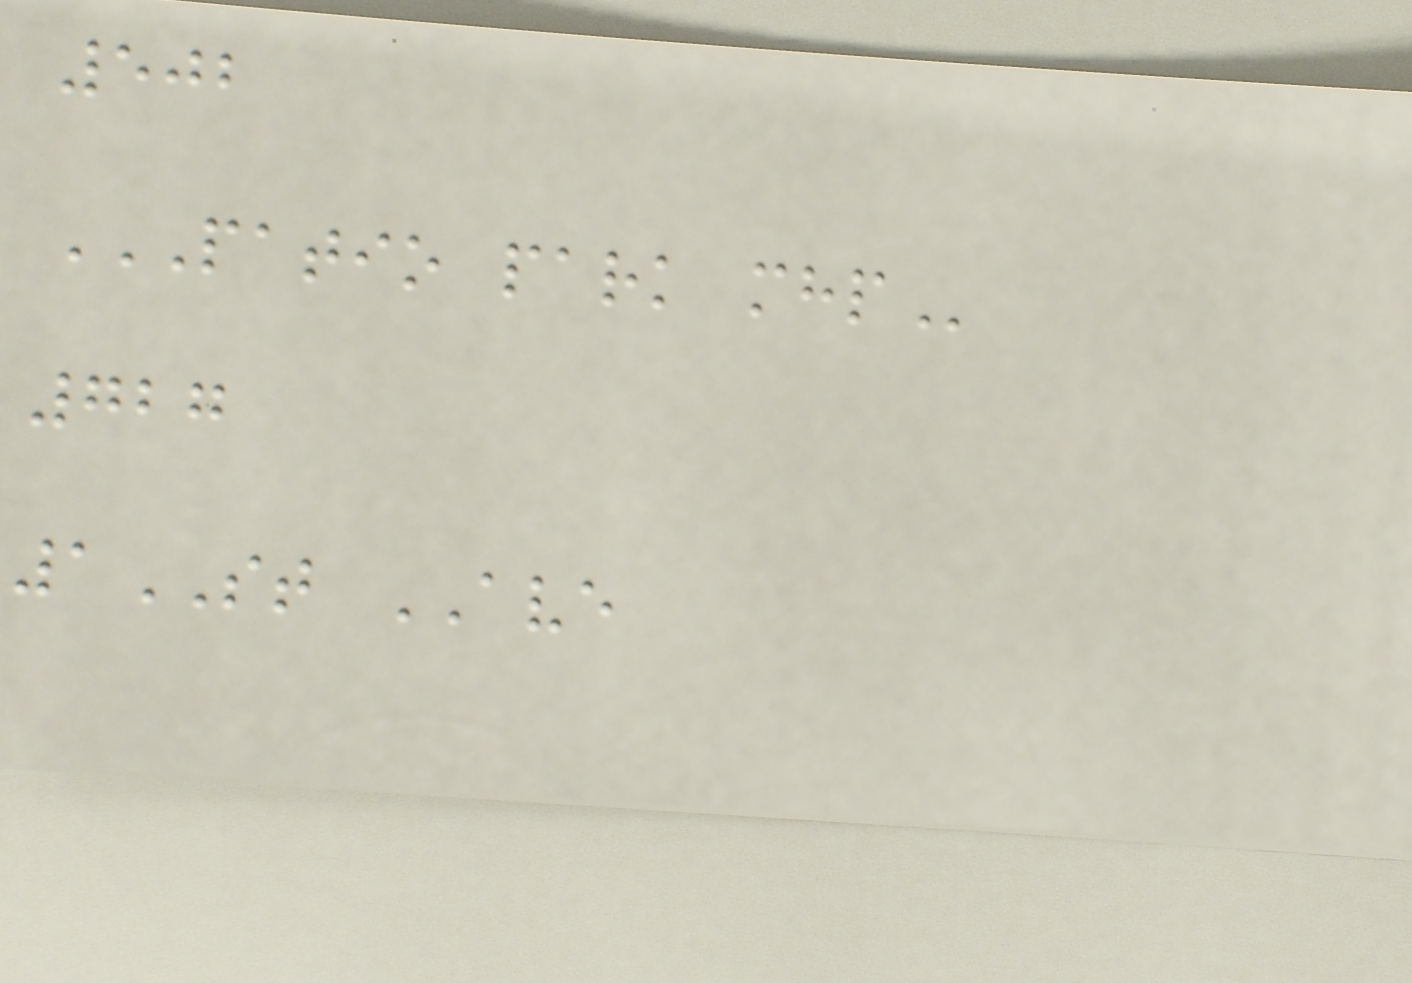502
PATIO PARK MHP
727
1ST AVE
